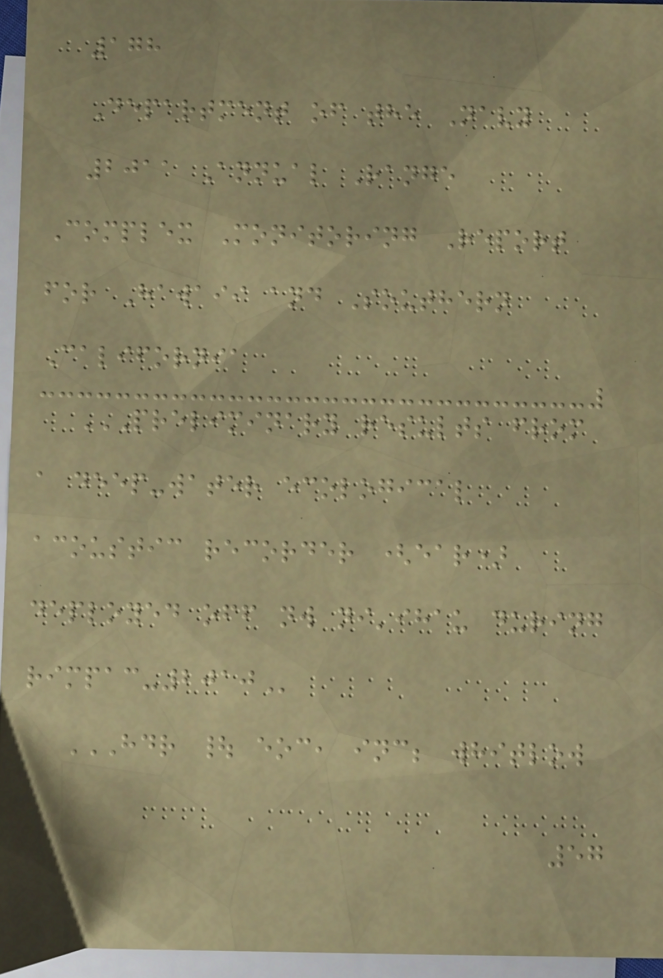178
Department of the Navy
2011 Annual Range
Complex Monitoring Report
for Hawaii and Southern
California
PRELIMINARY RESULTS FROM
A DEEP-WATER ECOLOGICAL
ACOUSTIC RECORDER (EAR)
DEPLOYED OFF NW NI'IHAU DURING
RIMPAC-2010
HDR | EOC, INC; WHITLOW
57
